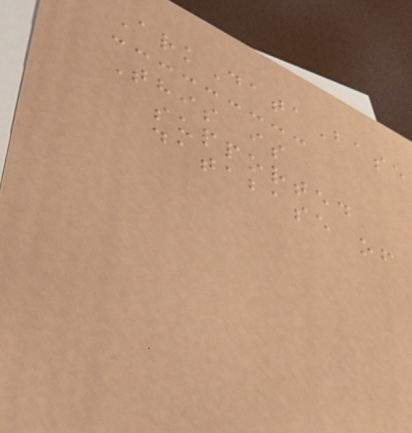ArkDataBase
This is
supported
database of
